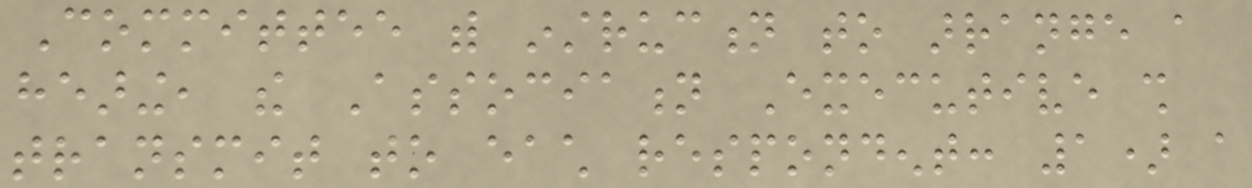Committee with instruction to arrange a
hearing, the Association Executive shall
transmit to each respondent: 1) a
